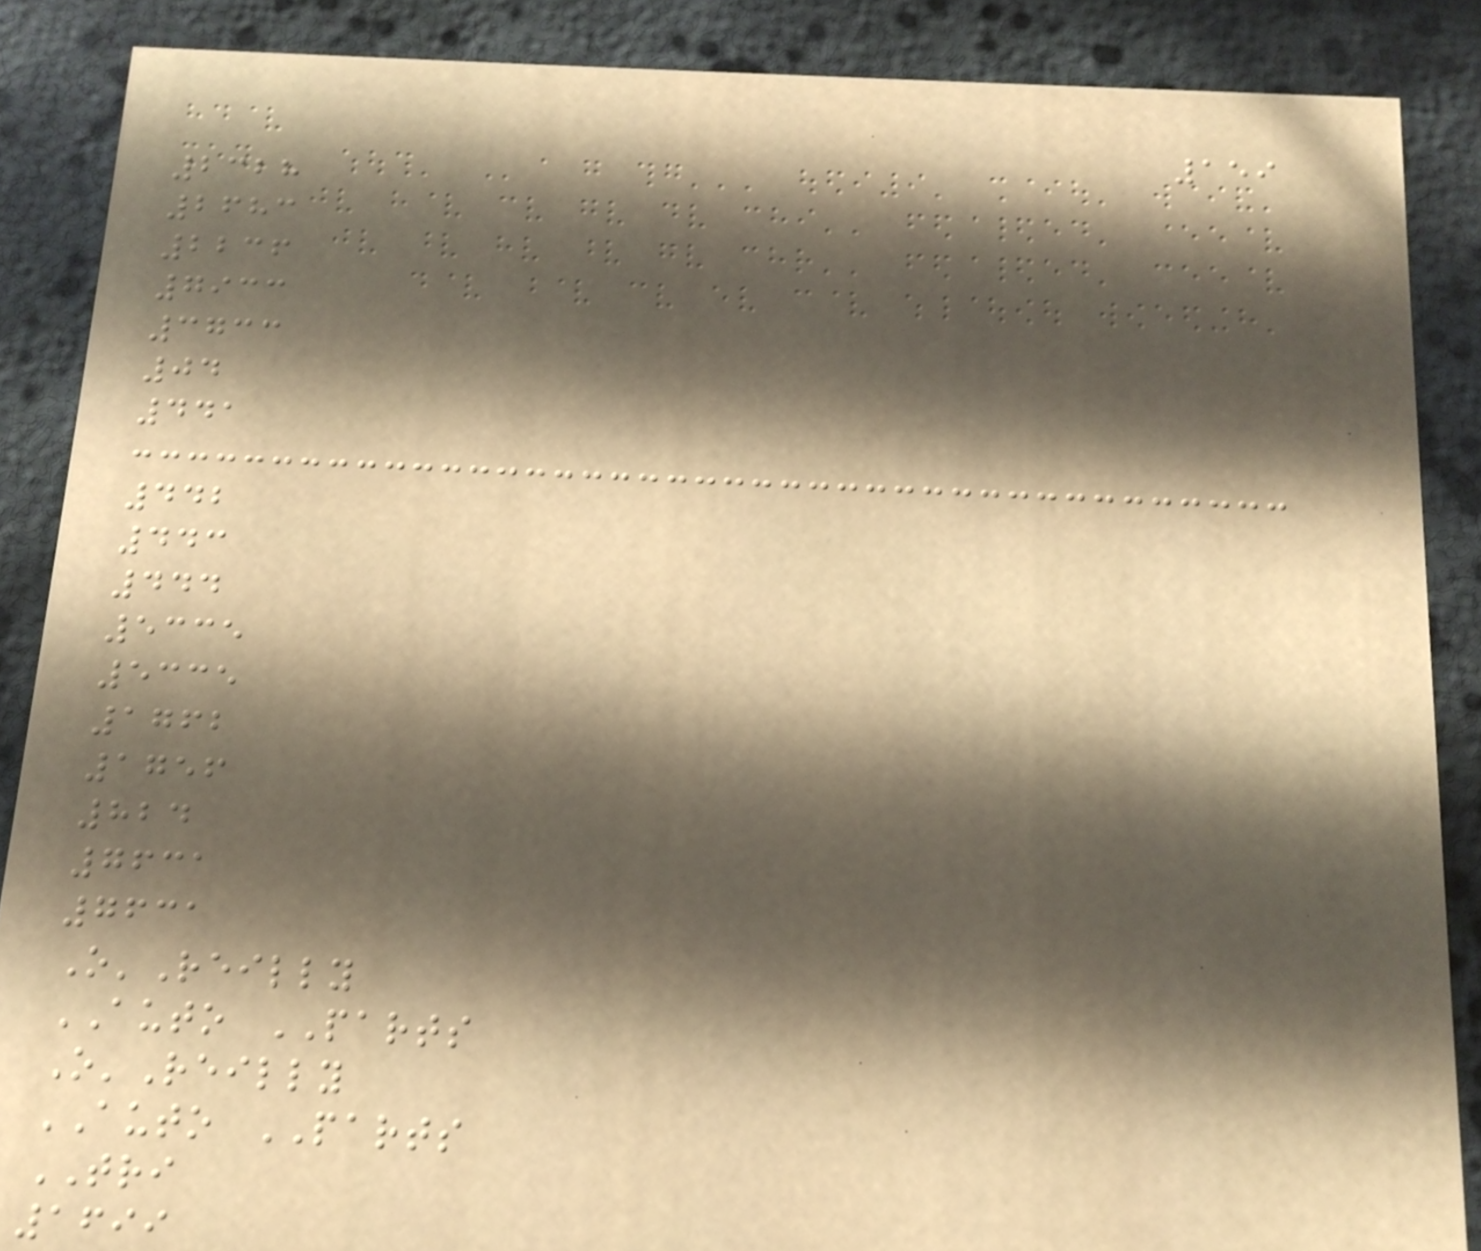159
2328
2683
2236
7933
3733
04
441
442
443
444
5335
5335
1762
1756
824
7631
7631
O'Reilly
AUTO PARTS
O'Reilly
AUTO PARTS
TRI
1699
